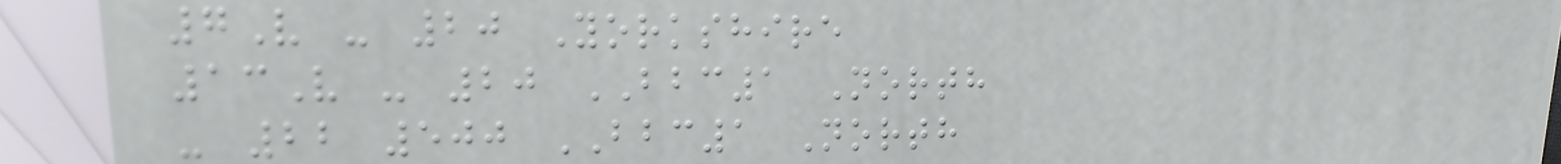7V - 20 Yorkshire
13V - 20 BBC1 North
- 22 500 BBC1 North
